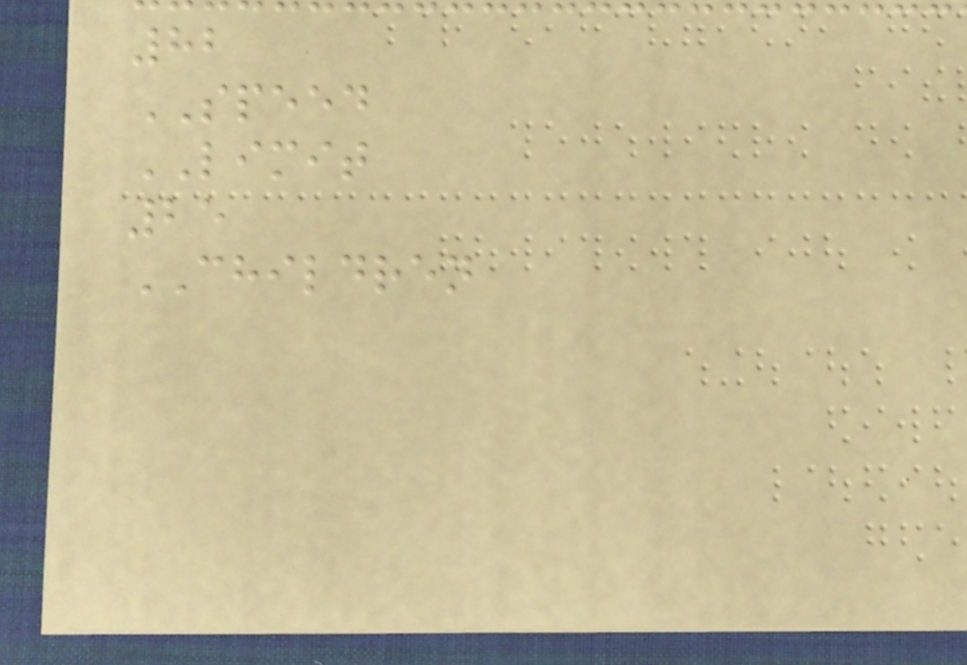82
SPEED
LIMIT
25
CHILDREN
